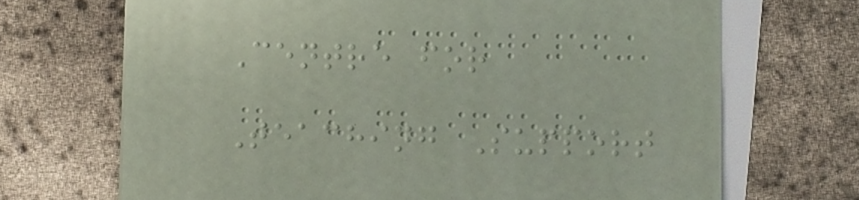Centre for
Teaching Support
